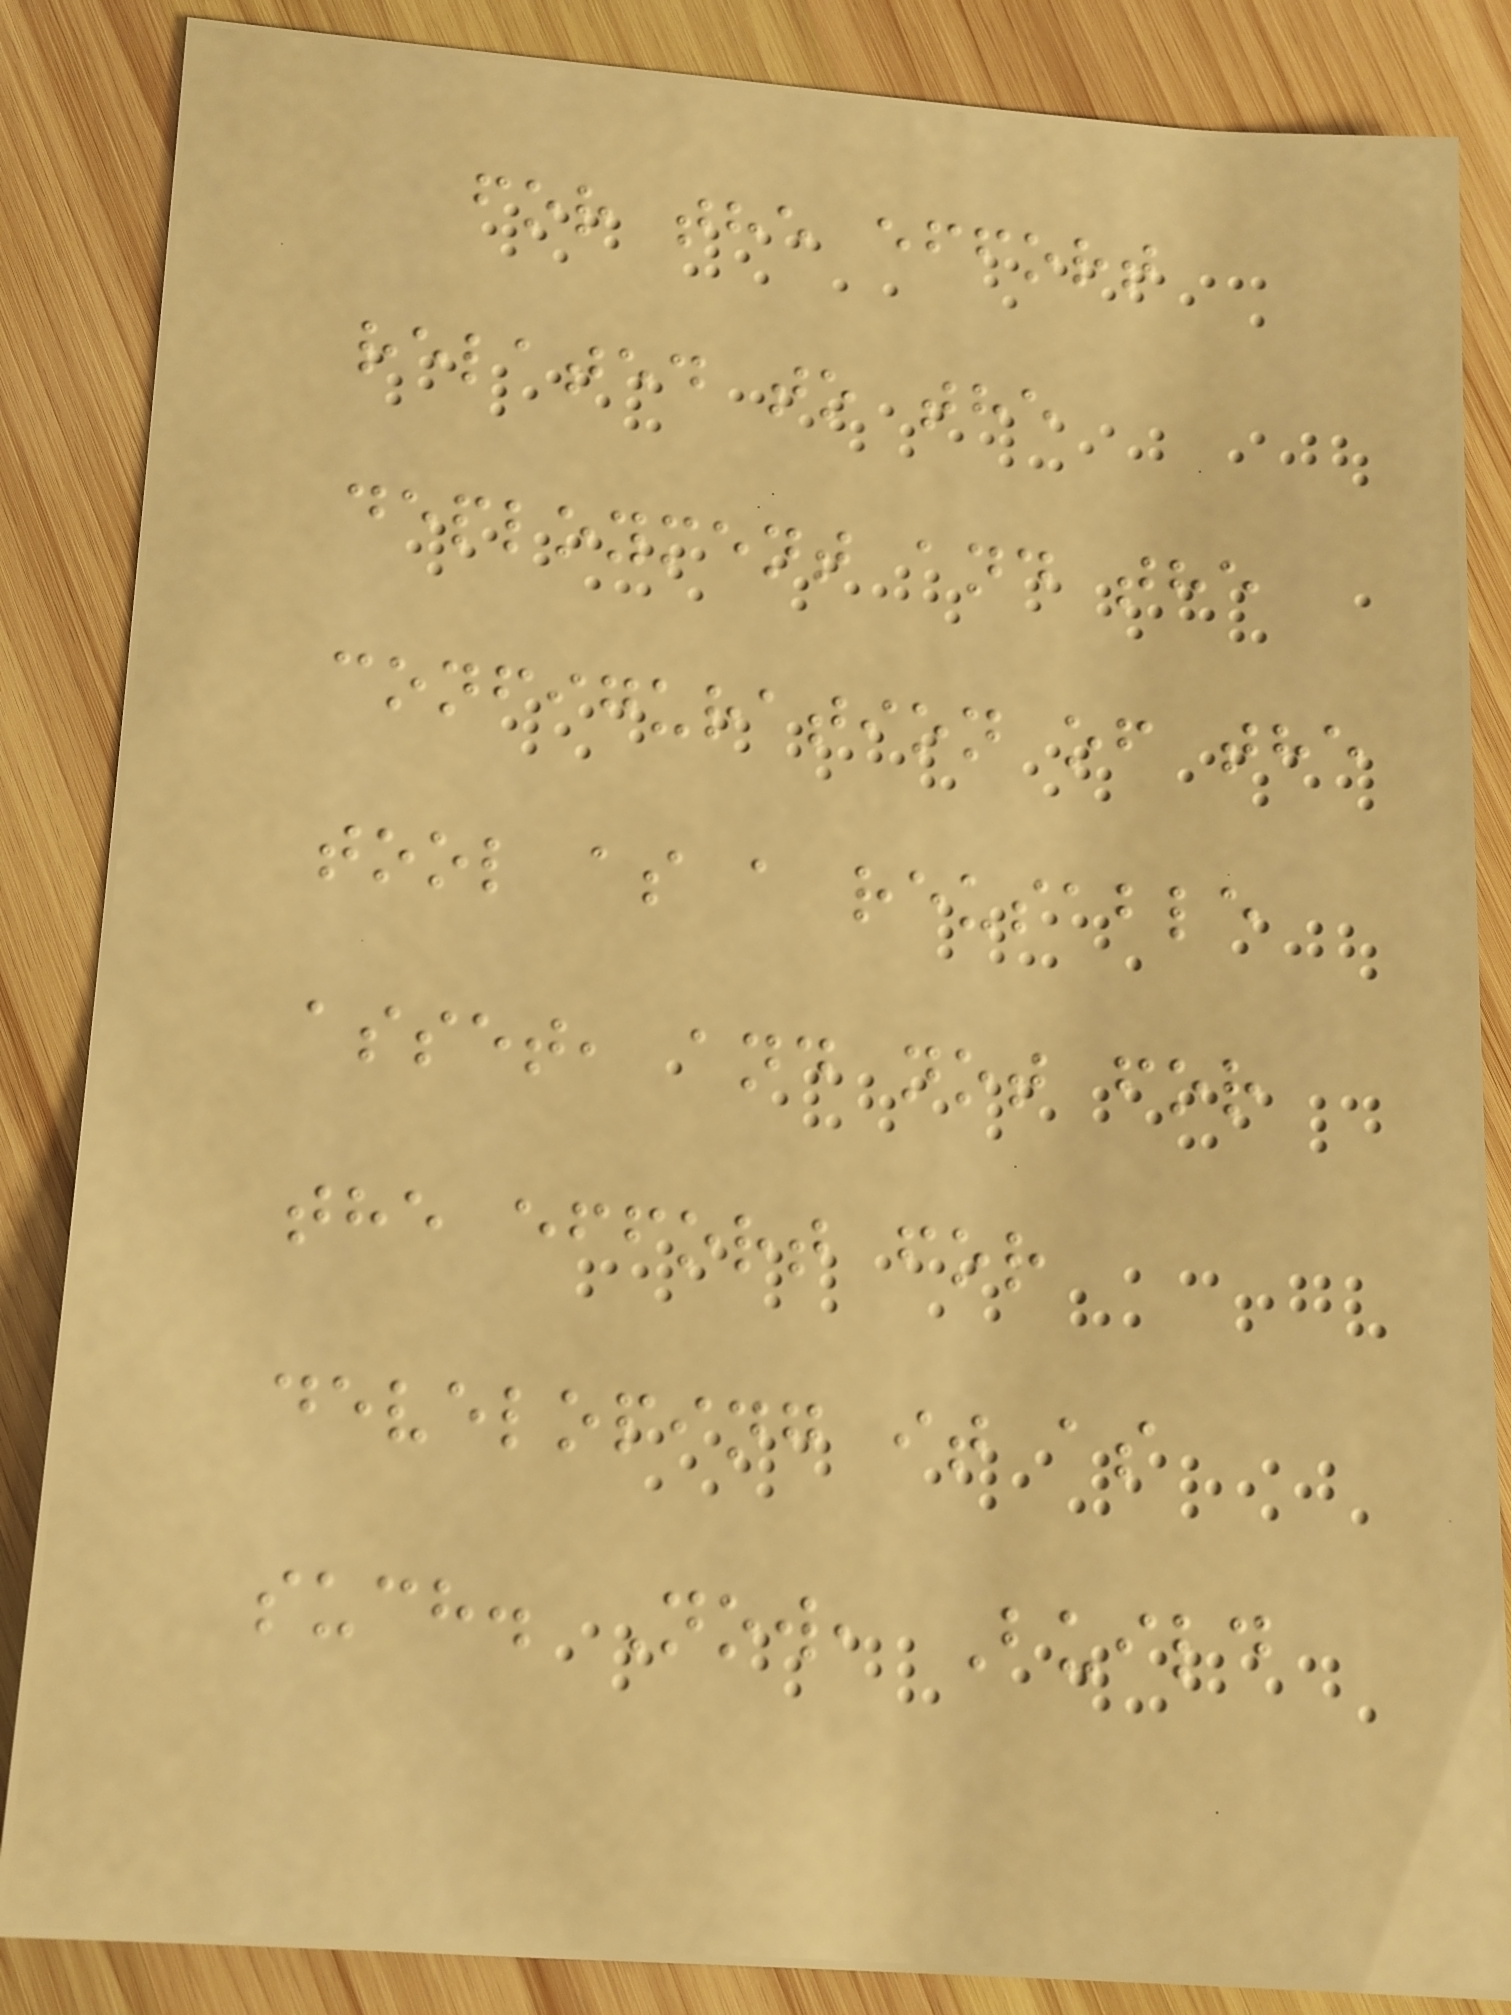for the effort
related to the
deployment and the
configuration of the
tool as a reusable
asset, and not for
the effort for
developing it as
such. Now, Build
